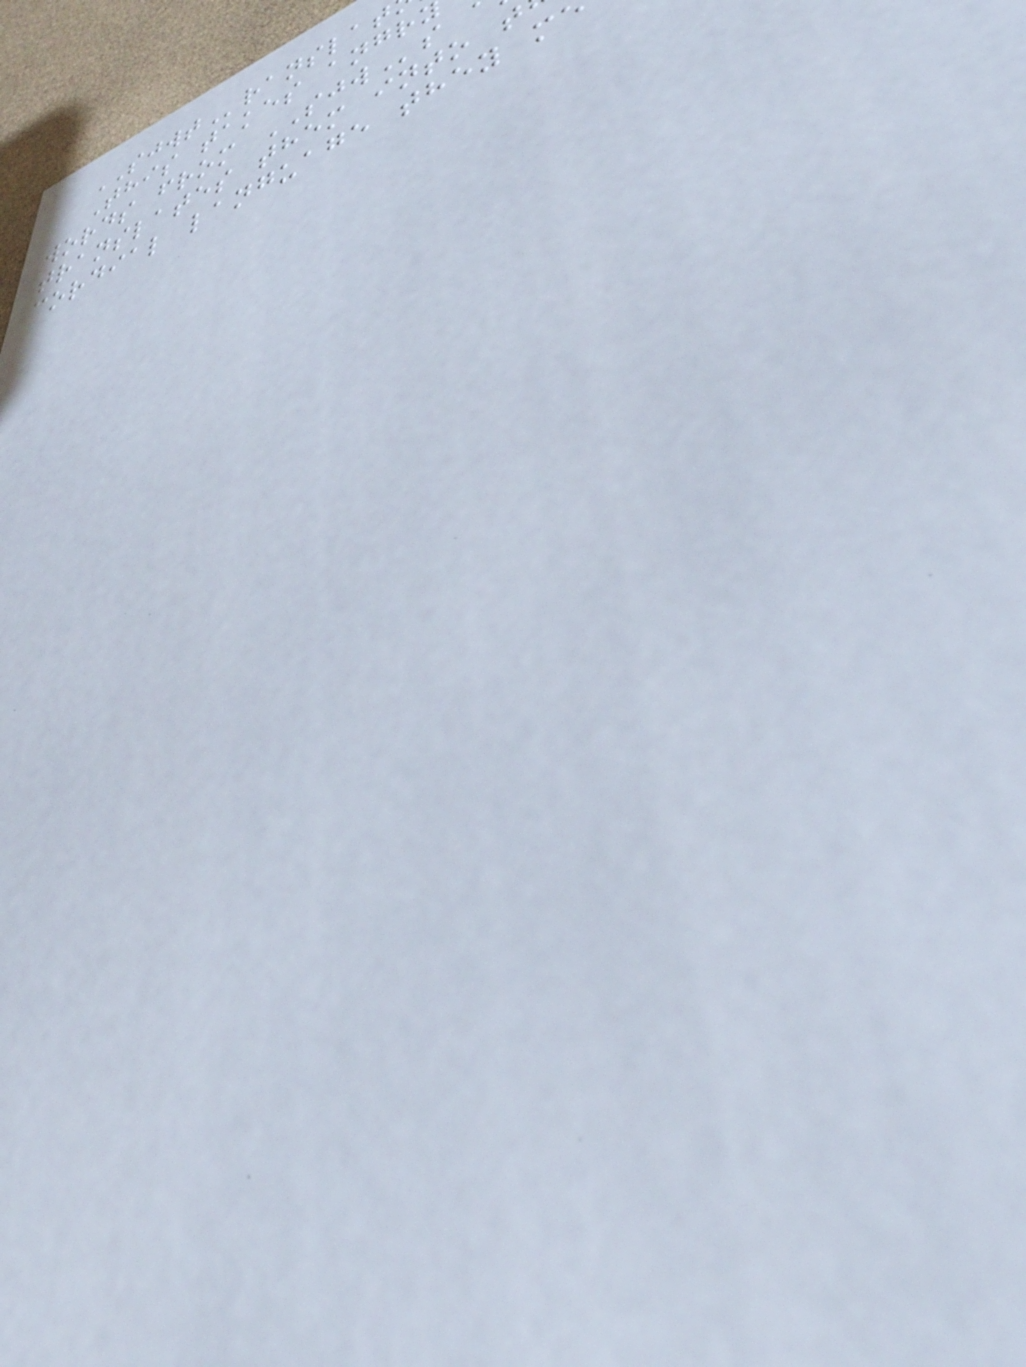SJWTranslat
This takes angr
words from SJWs
translates them into t
cordial language they m
